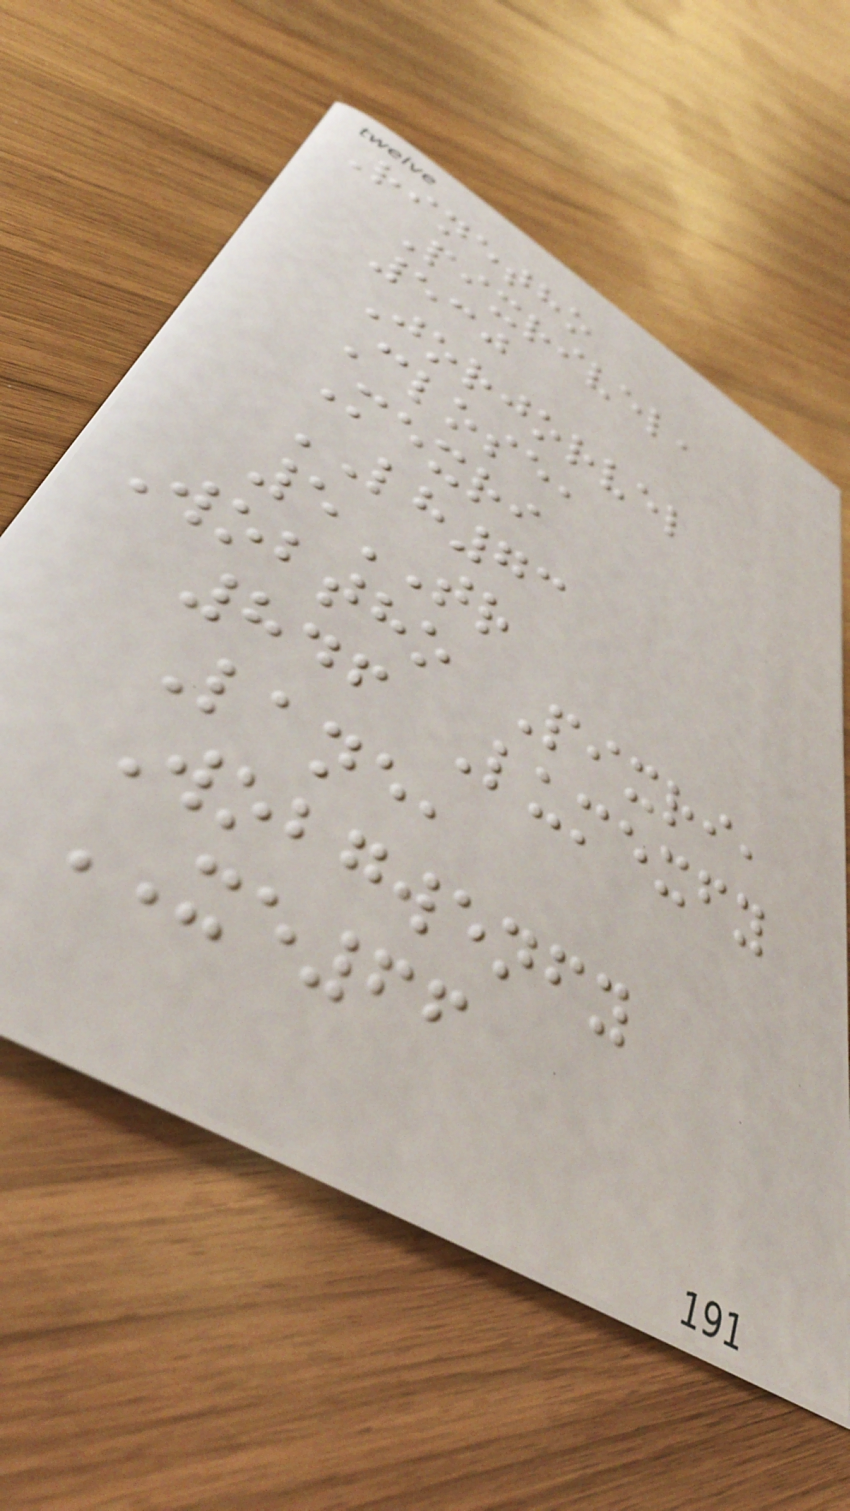Rinetho
Pixrivel,
530
Jorjorvel
Close,
Mexri
LH73
5TR
Wobtho Pixri,
846 Lumexfy
Lane,
Wobgwenfy
XE66
